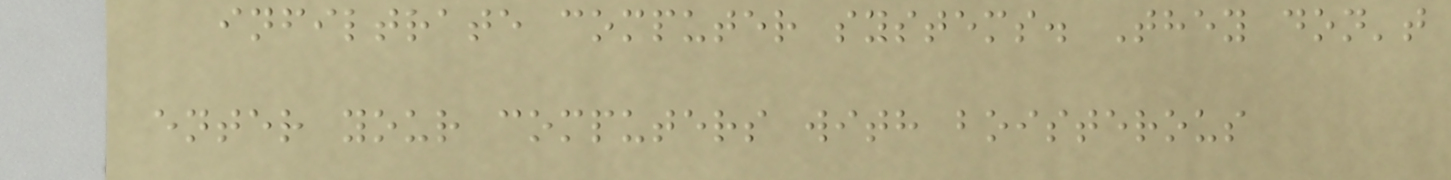infiltrate computer systems. They don't
enter your computers with boisterous
